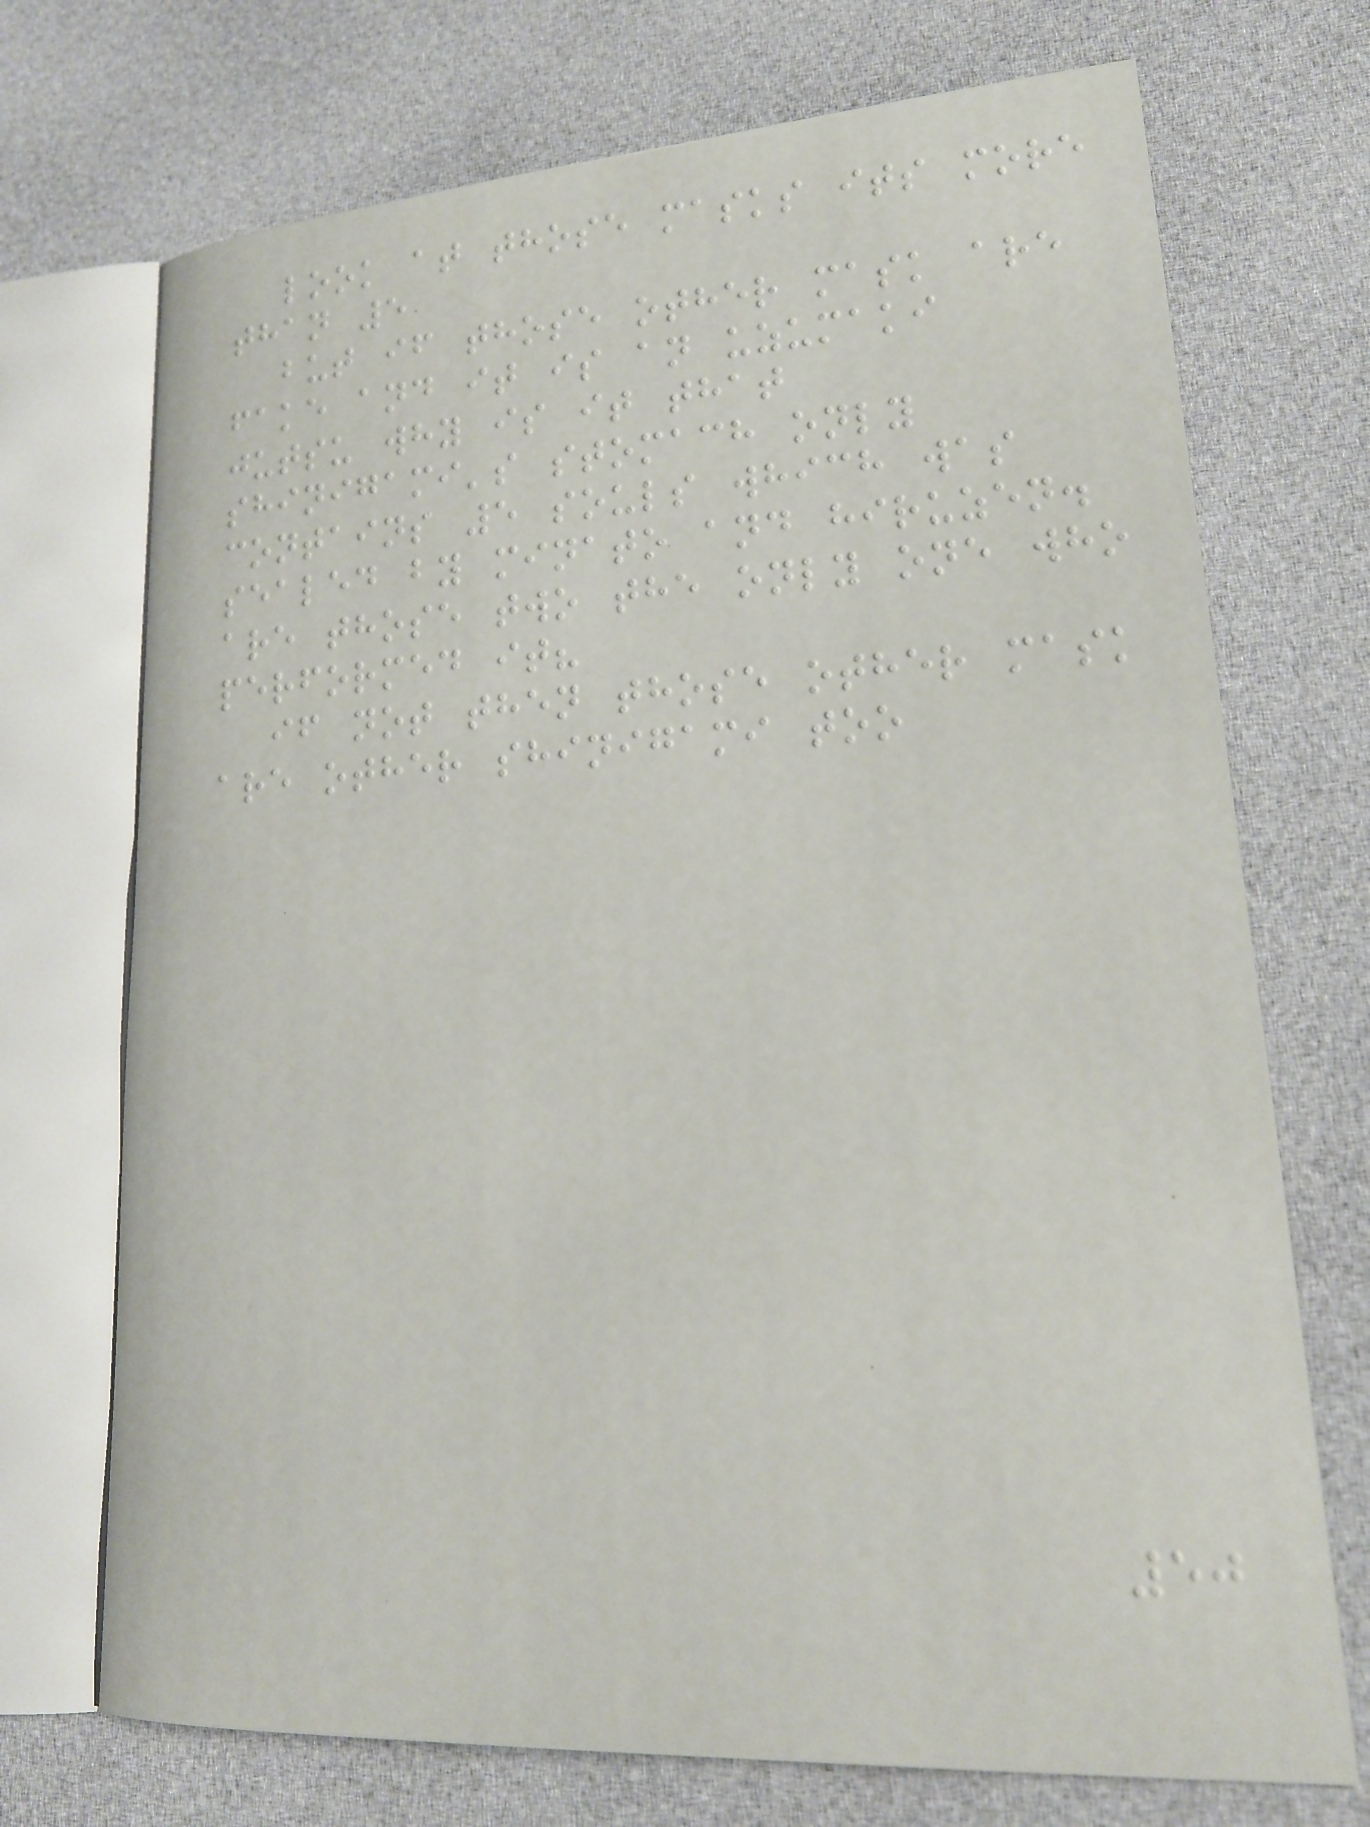look at those masks its more
than 5
but if those other mask are
fake and it is an uzumaki
jutsu why is it that
shinigami's stomach only
contains 5 souls which was
sealed by minato and hiruzen.
are those two the only one who
performed it?
if not then those other mask
are other shinigami too
50
